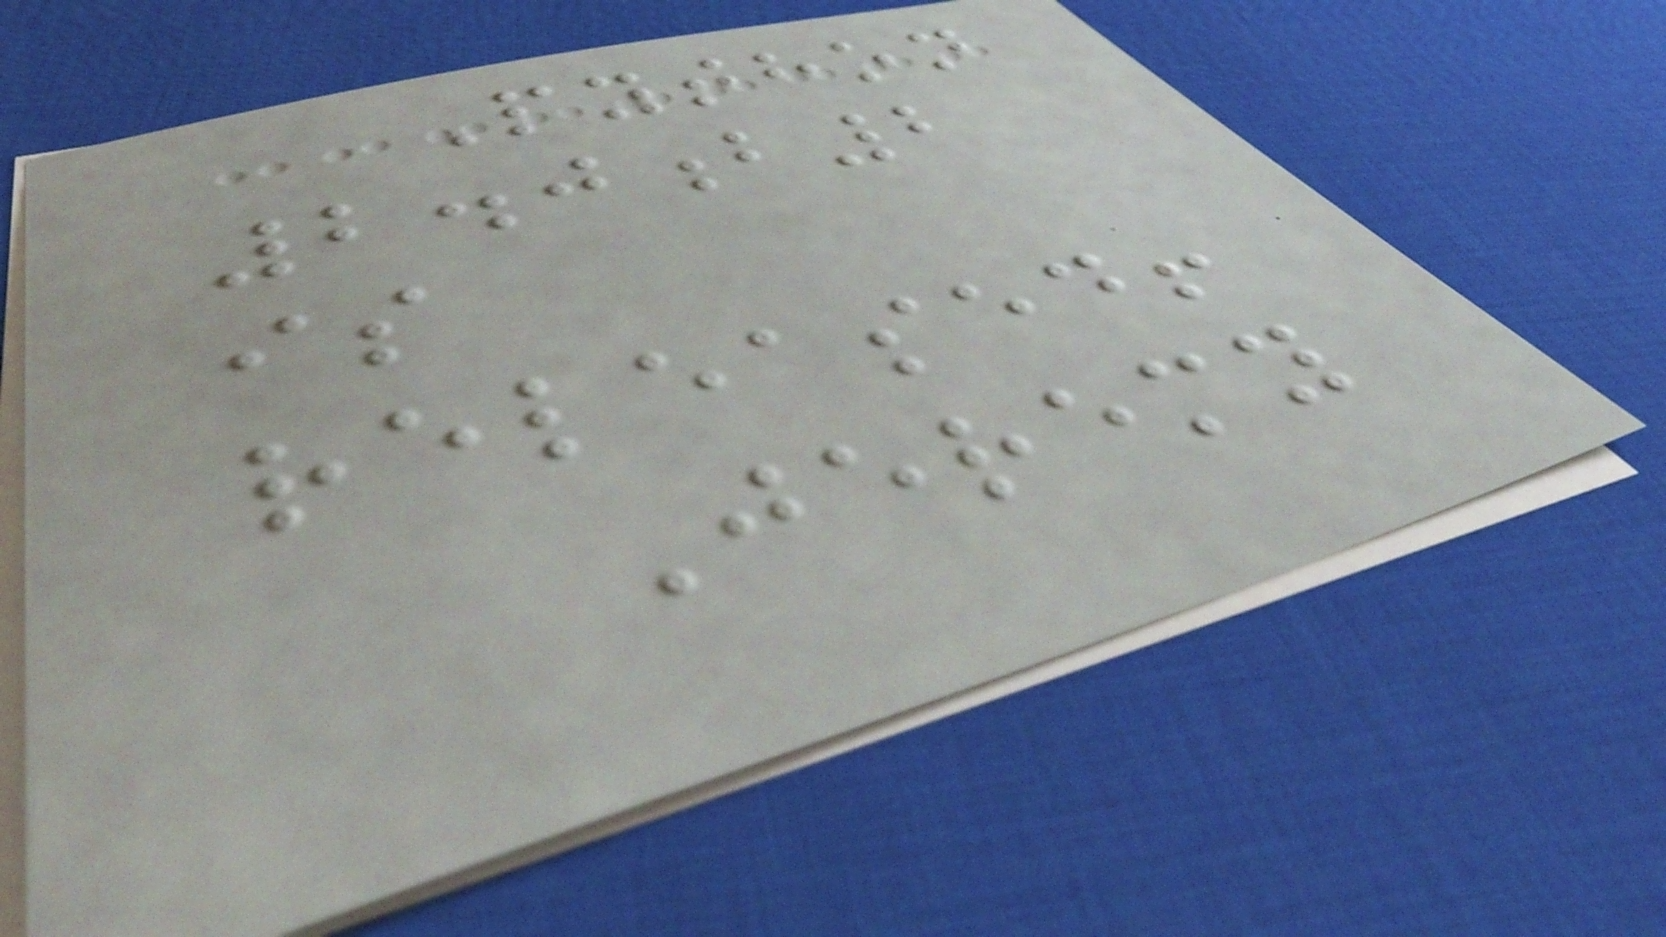Python
2.0b2
is
released!
Jeremy
